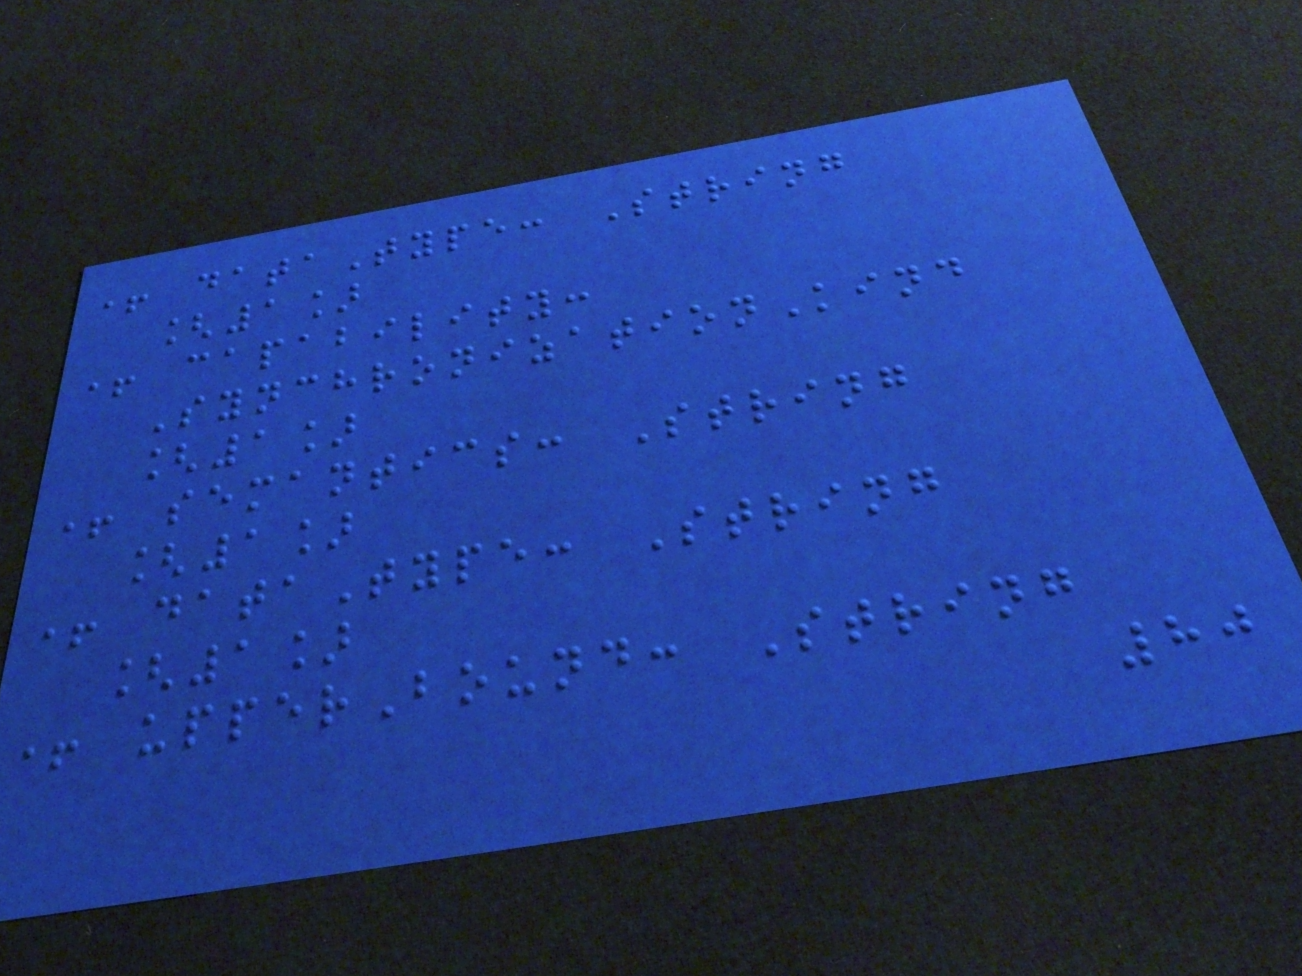+ dataType: String
[1]
+ capability:
SynchronizationKind
[1]
+ semantics: String
[1]
+ dataType: String
[1]
+ upperBound: String
80
